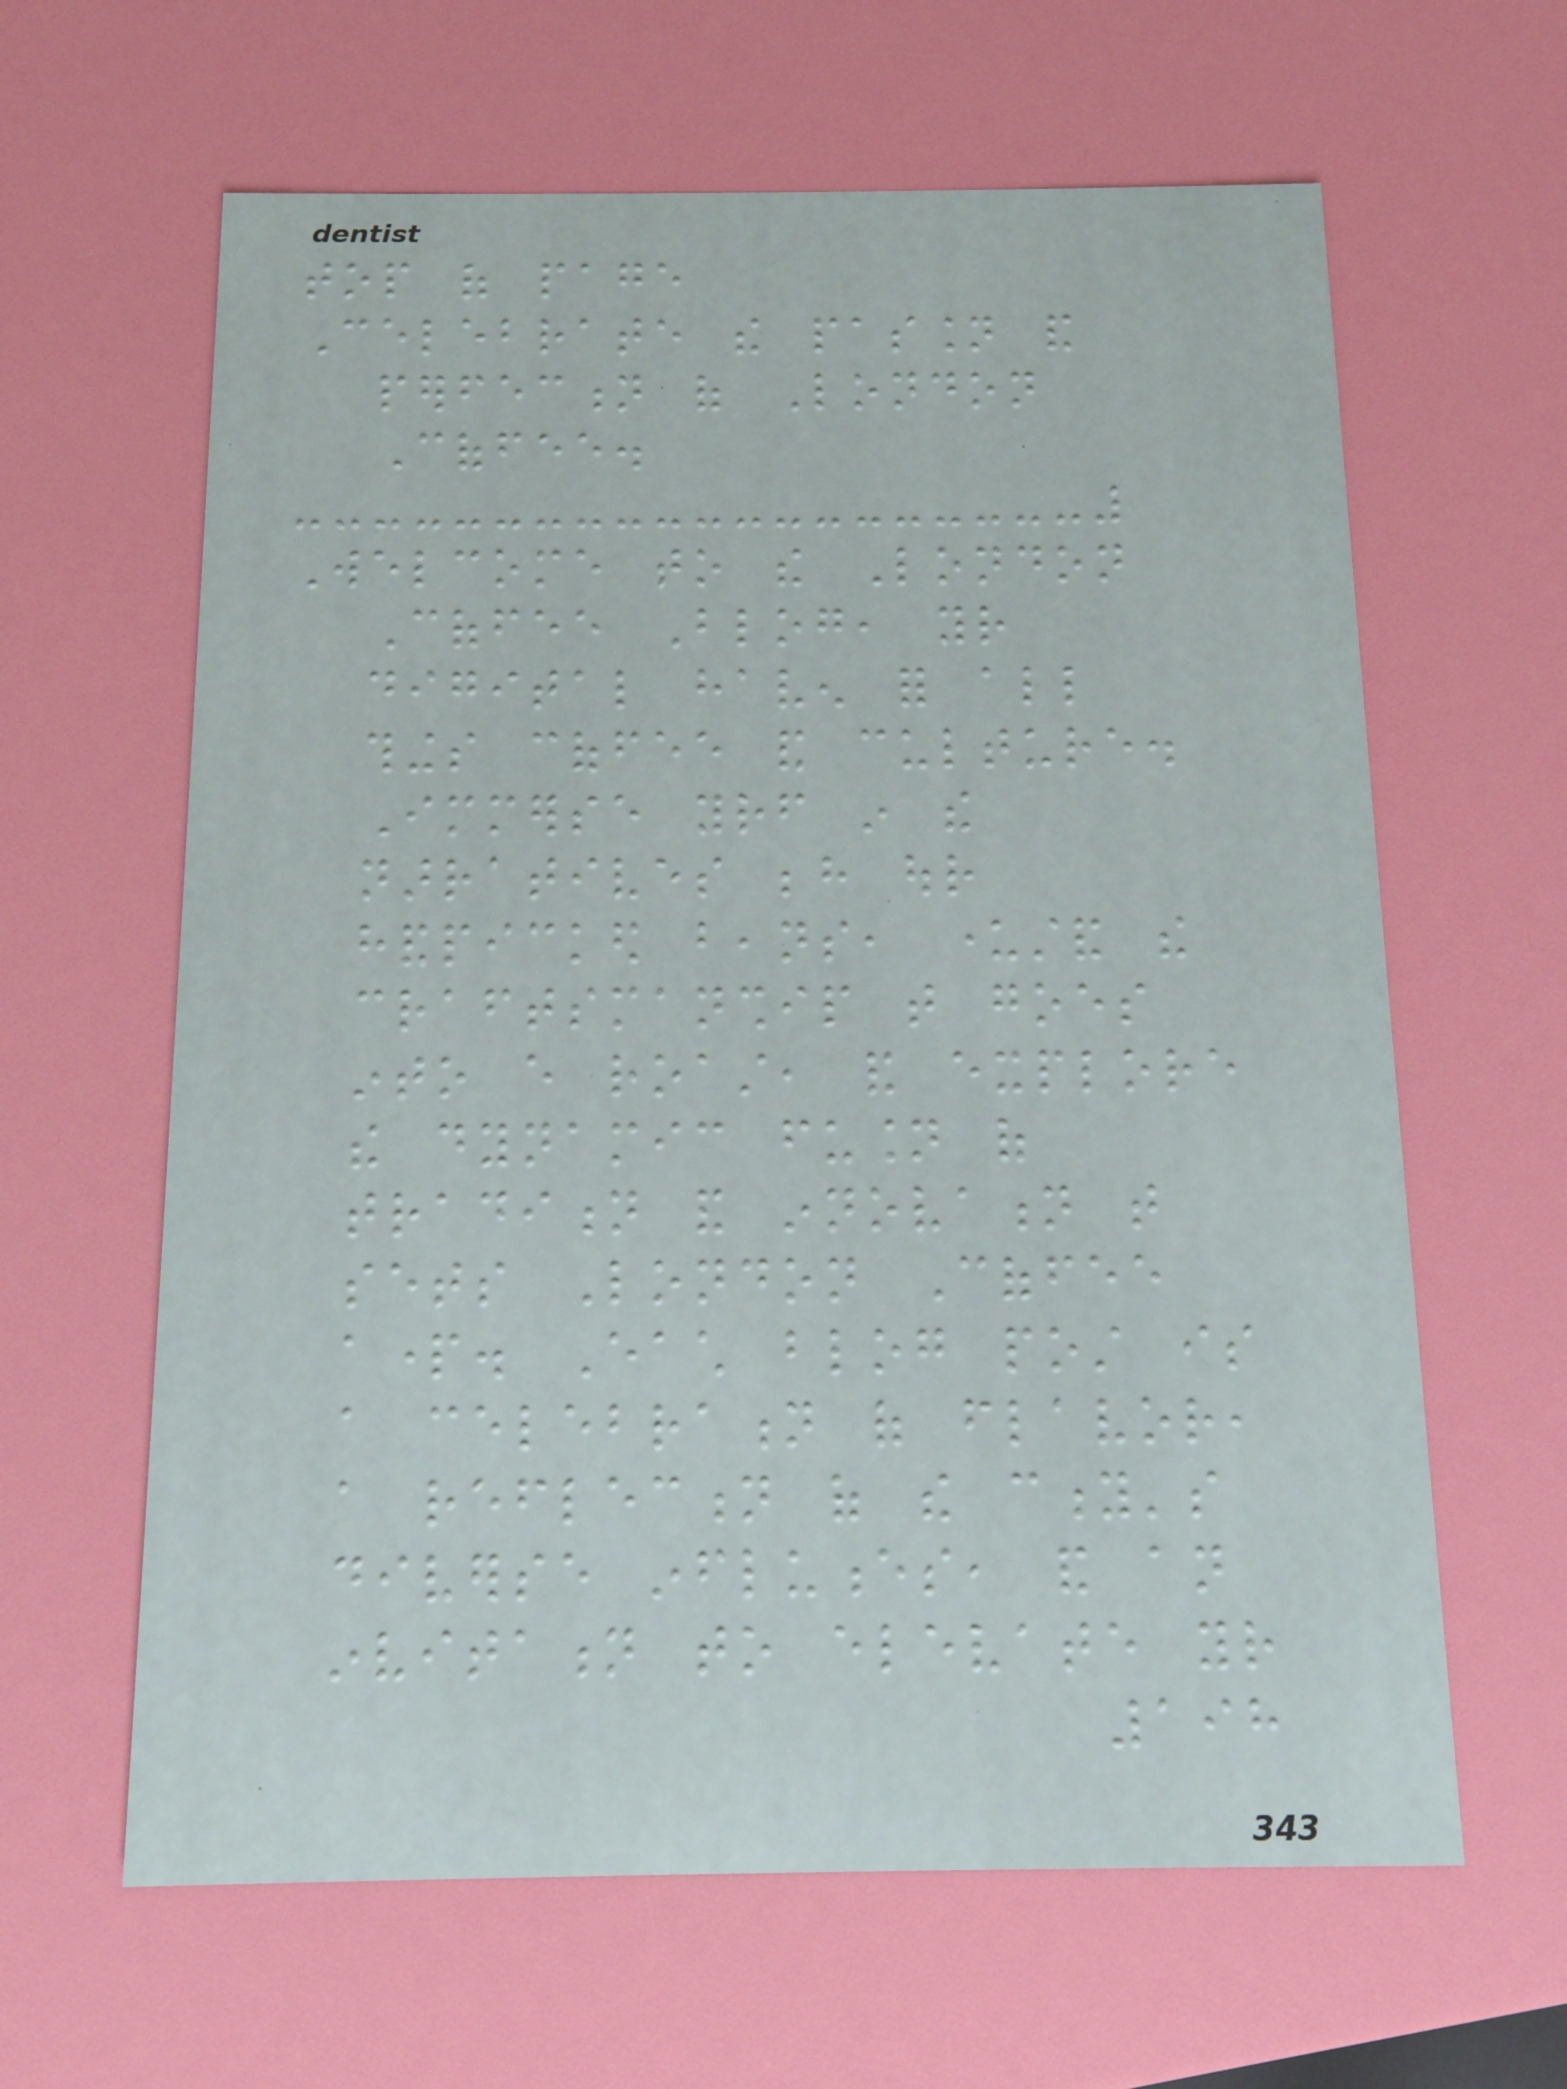top of page
Celebrate the passion and
perfection of London
Coffee.
Welcome to the London
Coffee Blog, your
digital haven for all
things coffee and culture.
Immerse yourself in the
narratives behind our
handpicked beans, understand the
craftsmanship that goes
into every roast, and explore
the dynamic fusion of
tradition and innovation that
sets London Coffee
apart. Each blog post is
a celebration of flavor,
a reflection of the city's
diverse influences, and an
invitation to elevate your
198
